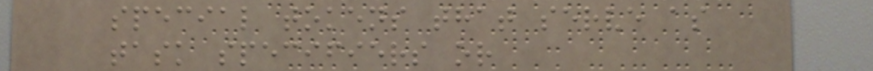special tokens that serve as
task specifiers or
